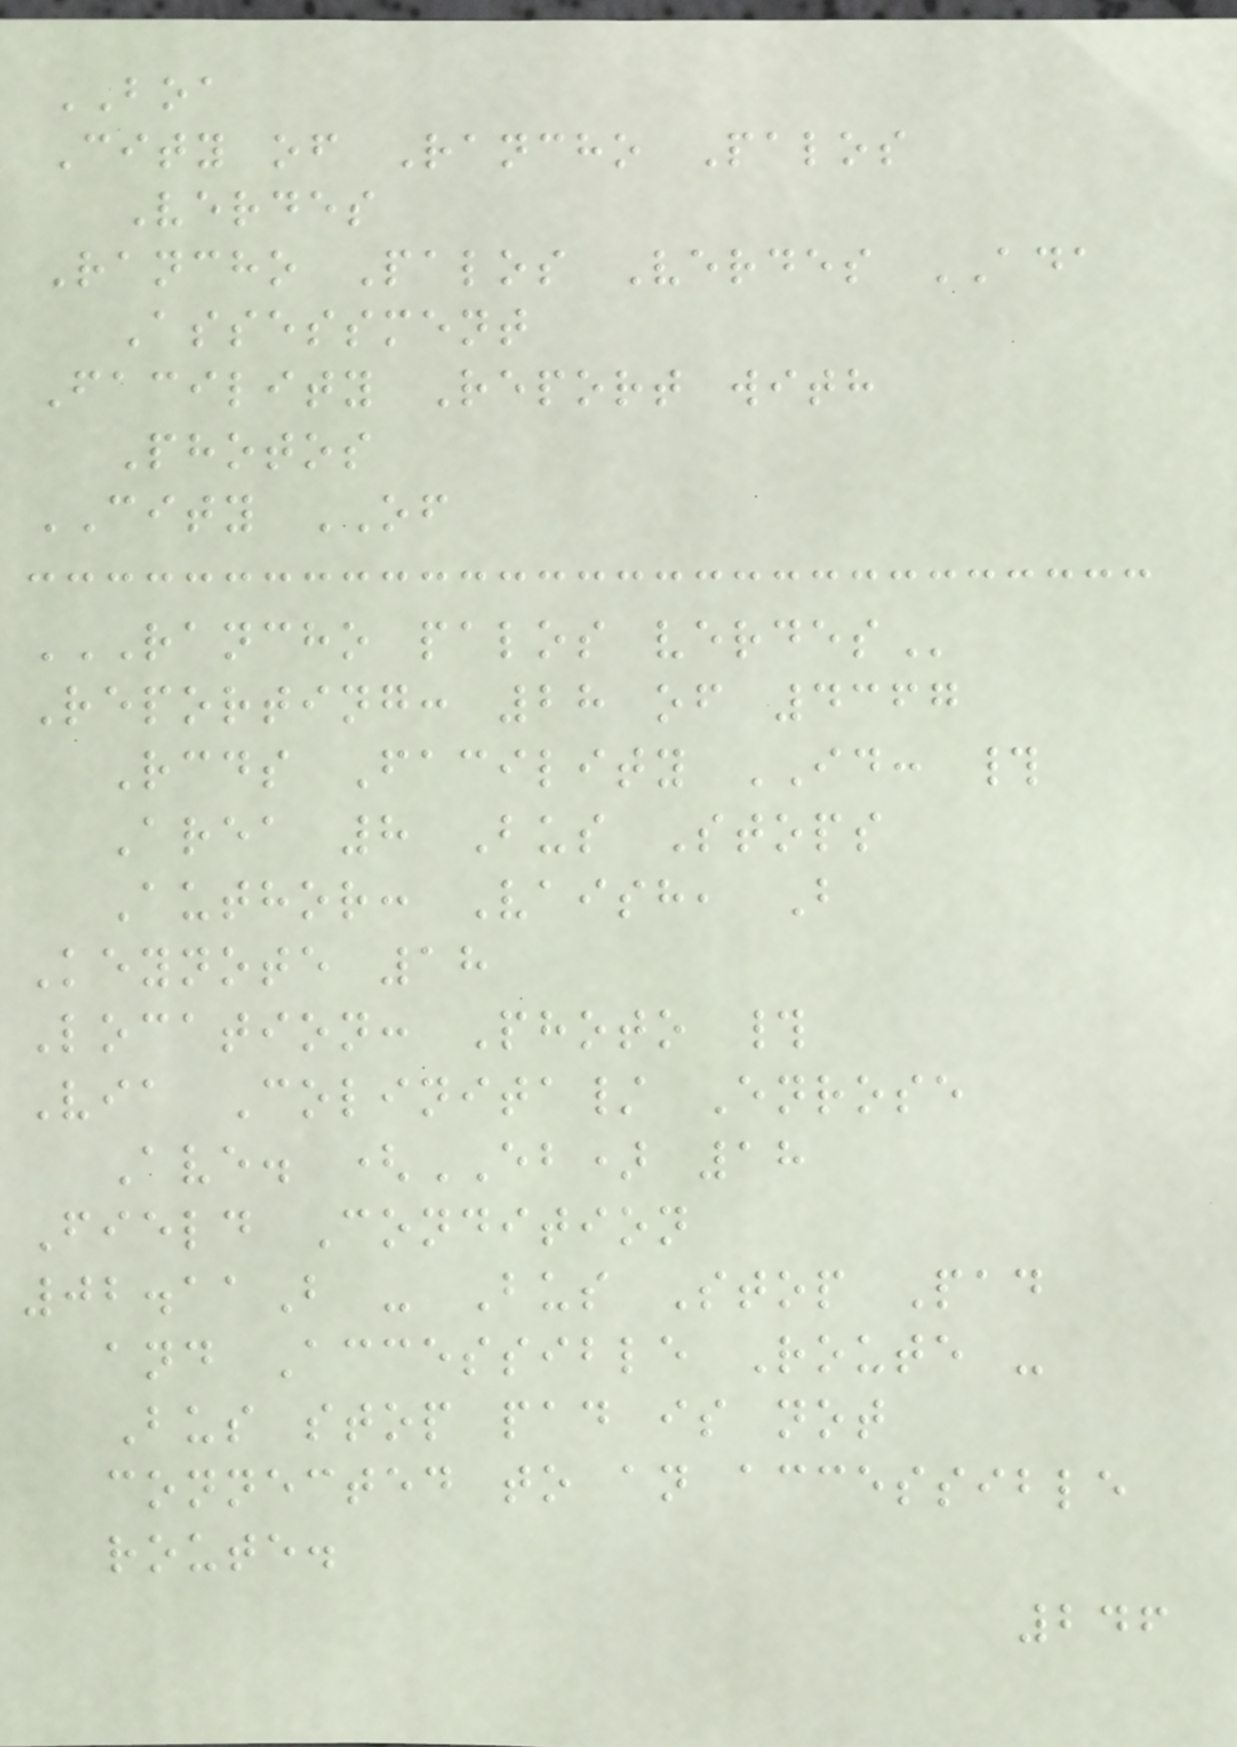BOA
City of Rancho Palos
Verdes
Rancho Palos Verdes ADA
Assessment
Facility Report with
Photos
CITY OF
RANCHO PALOS VERDES
Reporting: 28 of 4367
Rcds Facility ID: #
Area 8 Bus Stops
Author: Vaish, B
Keynote 18
Location: Photo #
Via Colinita/ Enrose
Ave. (EB) 18
Field Condition
02.11B - Bus Stop Pad
and Accessible Route -
Bus stop pad is not
connected to an accessible
route.
246
